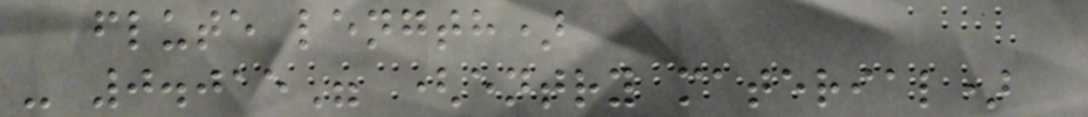flute length)
- 0.015" (entry material)
